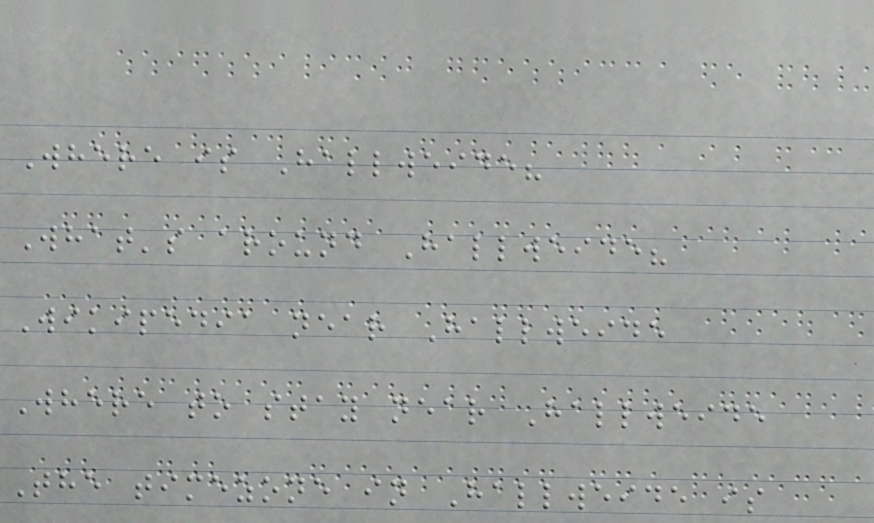Where is Hallweide?
What's around Hallweide?
Wikipedia near Hallweide
Where to stay near Hallweide
The timezone in Hallweide is
